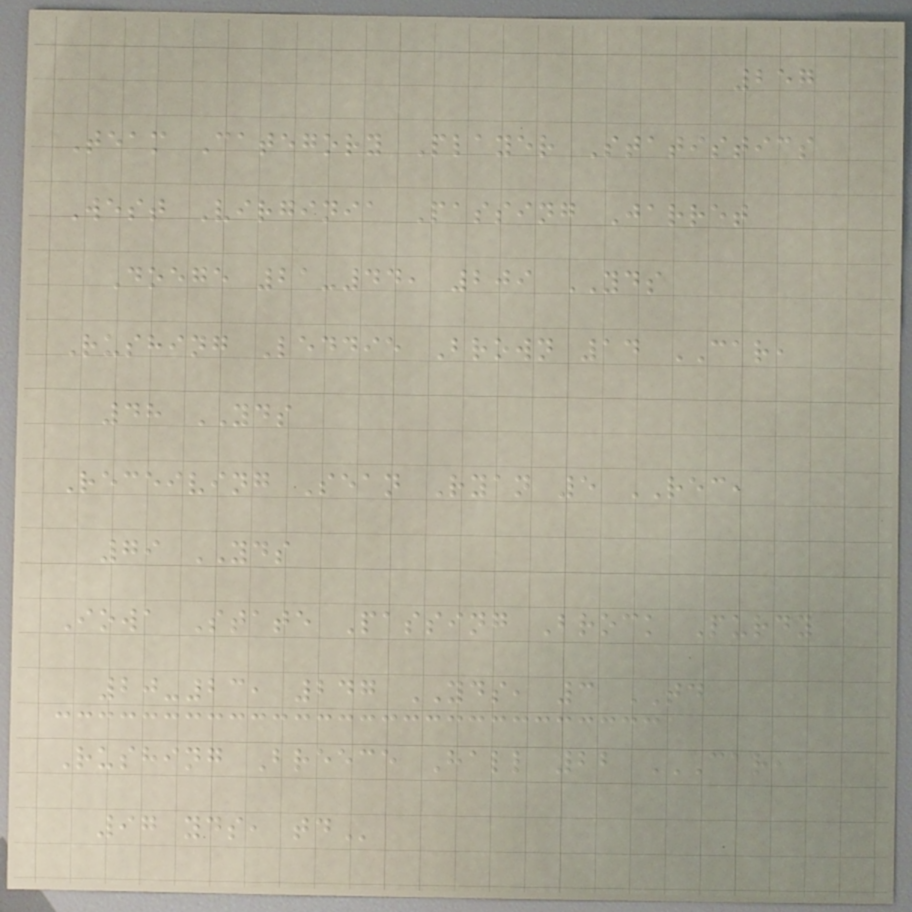257
Team Category Player Statistics
West Virginia Passing Jarret
Doege 21-44, 209 YDS
Rushing Leddie Brown 14 CAR,
48 YDS
Receiving Sean Ryan 5 REC,
79 YDS
Iowa State Passing Brock Purdy
20-23, 247 YDS, 3 TD
Rushing Breece Hall 22 CAR,
97 YDS, TD
